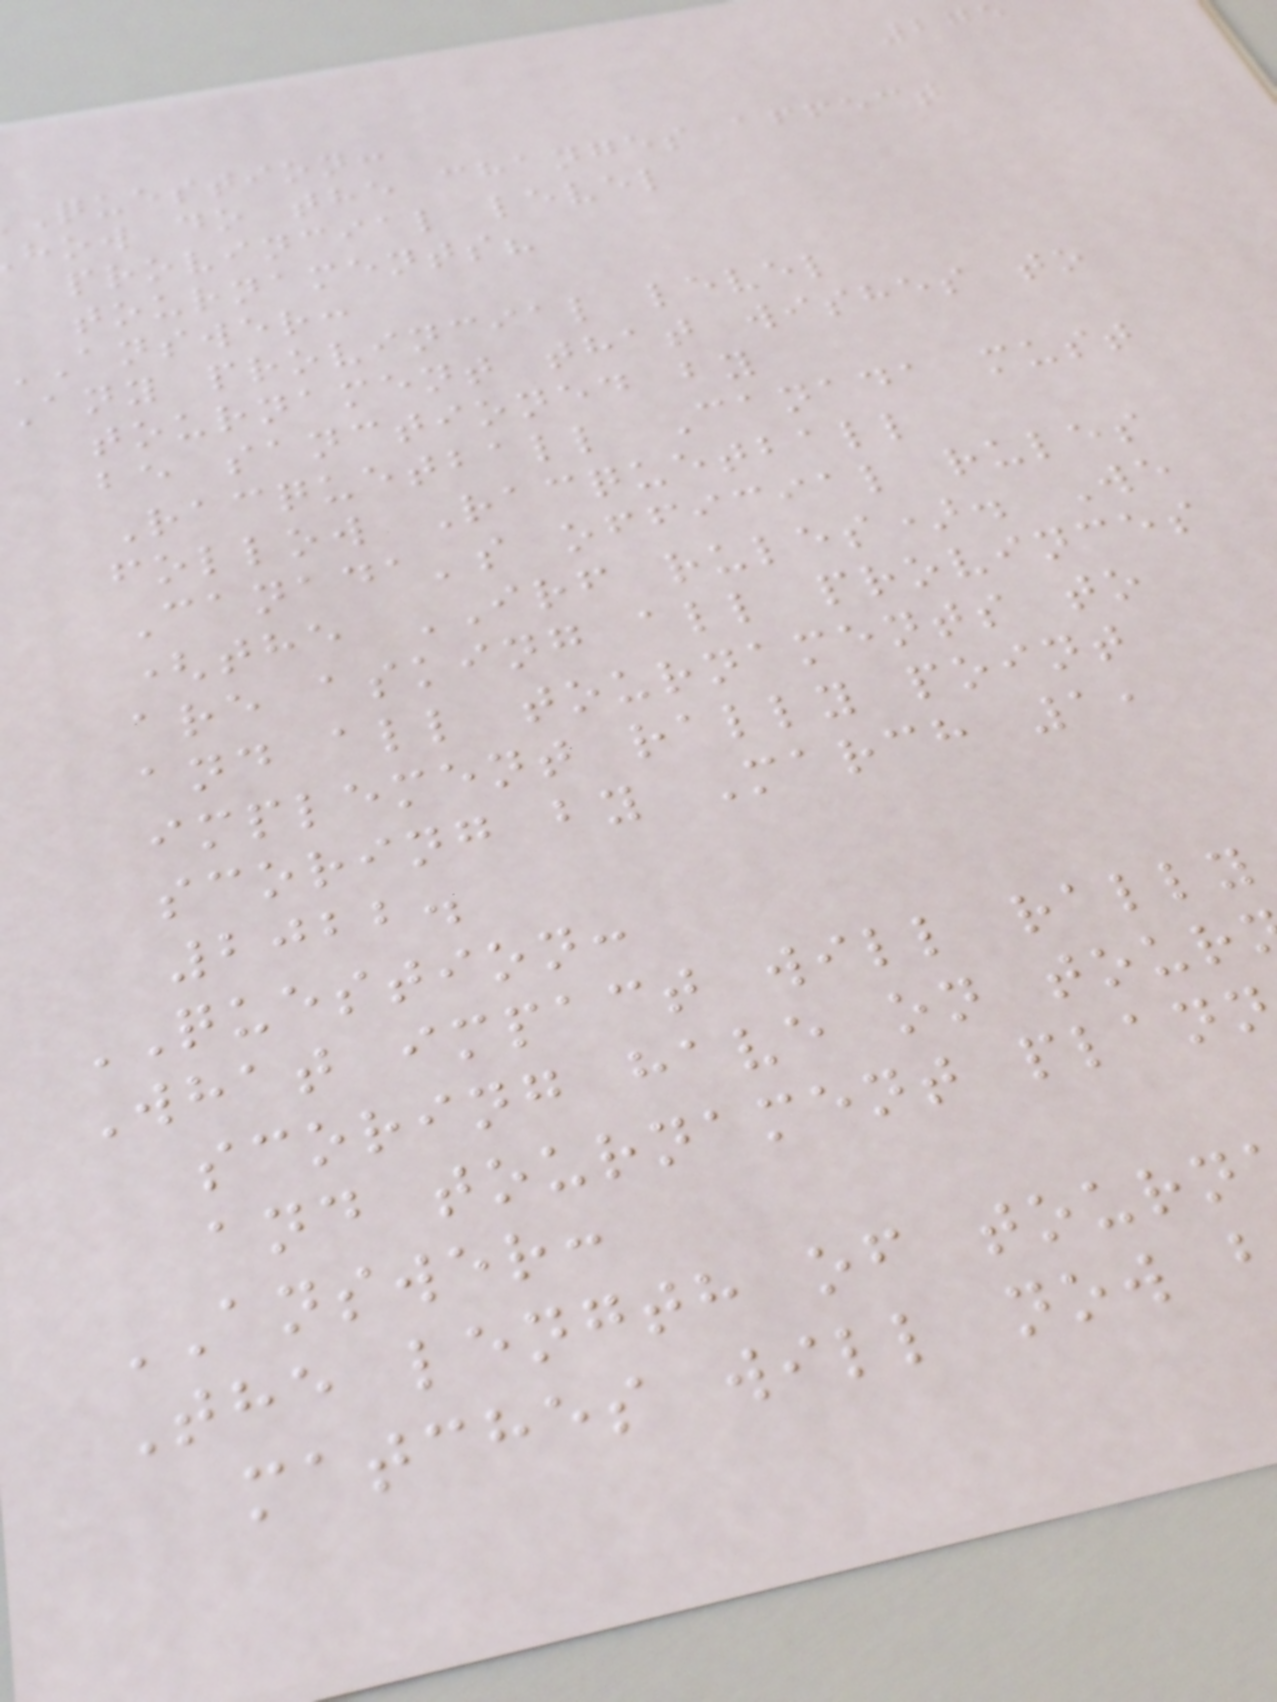275
question:
how do the changes affect
provincial level
tournaments?
answer:
Any provincial level
tournament that wishes to
be sanctioned by
Racquetball Canada must
follow Racquetball
Canada's official rules
(the IRF rules). We
are asking all provinces
and all tournaments to
implement rally point
scoring by March 1,
2022.
QUESTION:
What impact will rally
scoring have on tour
and tournament plann
ANSWER:
The length of tourn
matches will now
